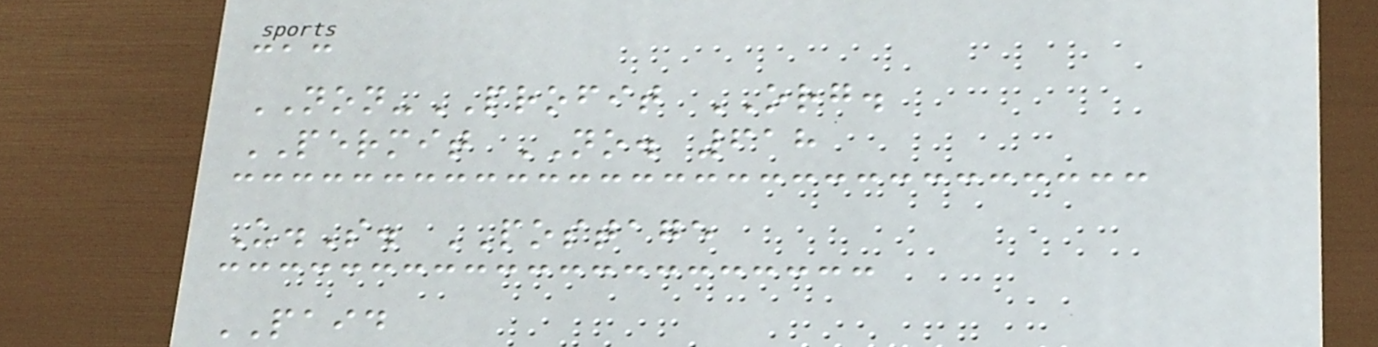cac
NON-PROFIT ORG.
PERMIT NO. 618
U.S. POSTAGE
PAID
